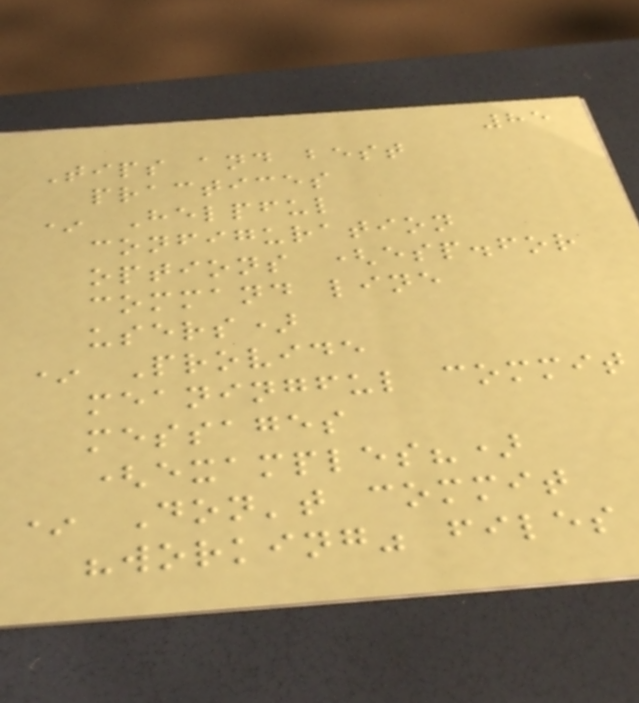85
Tips and best
practices
* Helpful
configuration
options (esp.for
command line
users)
* Provide
meaningful commit
messages
(examples?)
* Don't commit
"working" files
